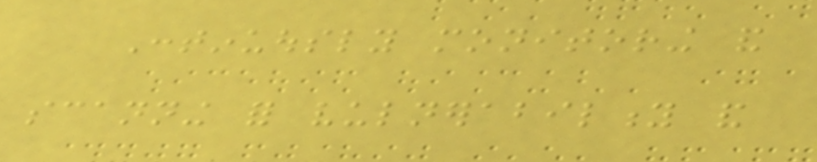Continuously monitoring and
scanning for vulnerability and
